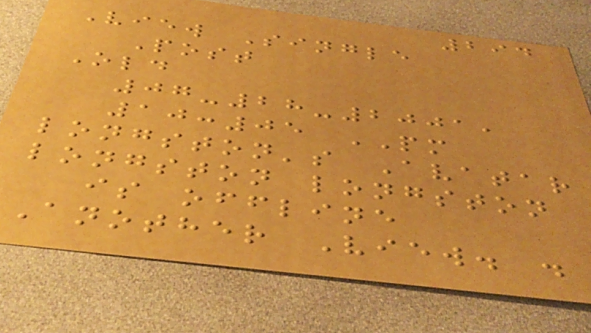294
View Single
Post
Old
07-28-2001,
10:05 PM
longston's Avatar
longston longston
is offline
Another View. .
